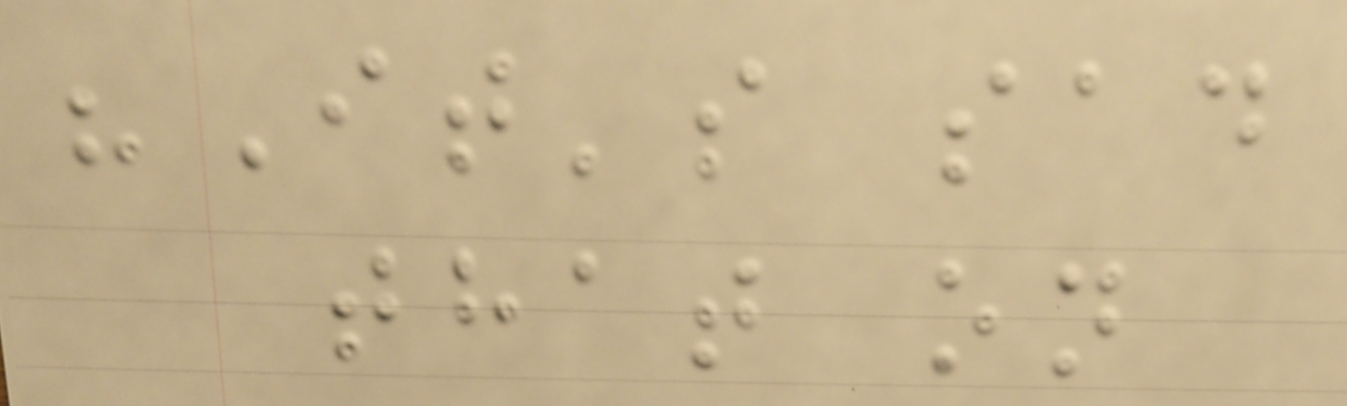"It's sad
that on
